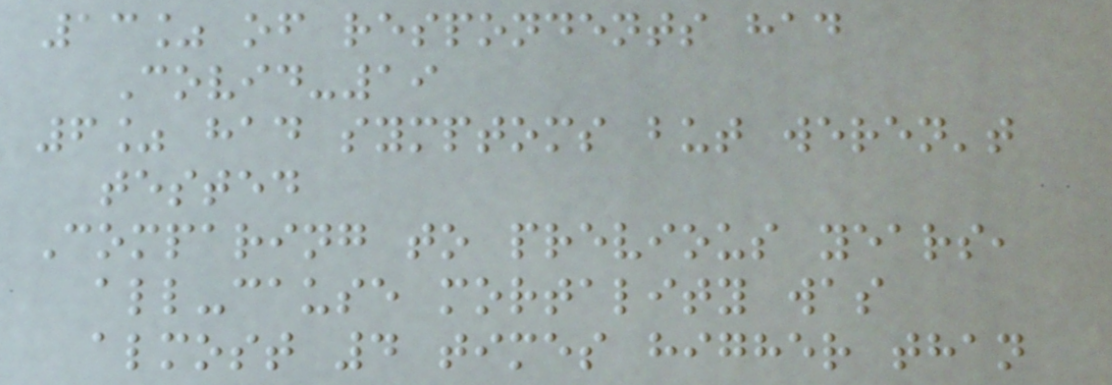13% of respondents had
Covid-19
6% had symptoms but weren't
tested
Comparing to previous years,
all-cause mortality was
almost 4 times higher than
